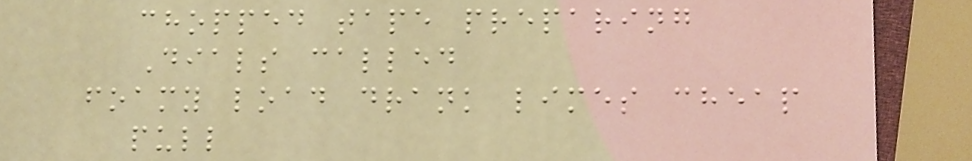chopped tape preparing
Dials called
foamy load drank limes cheap
pull
